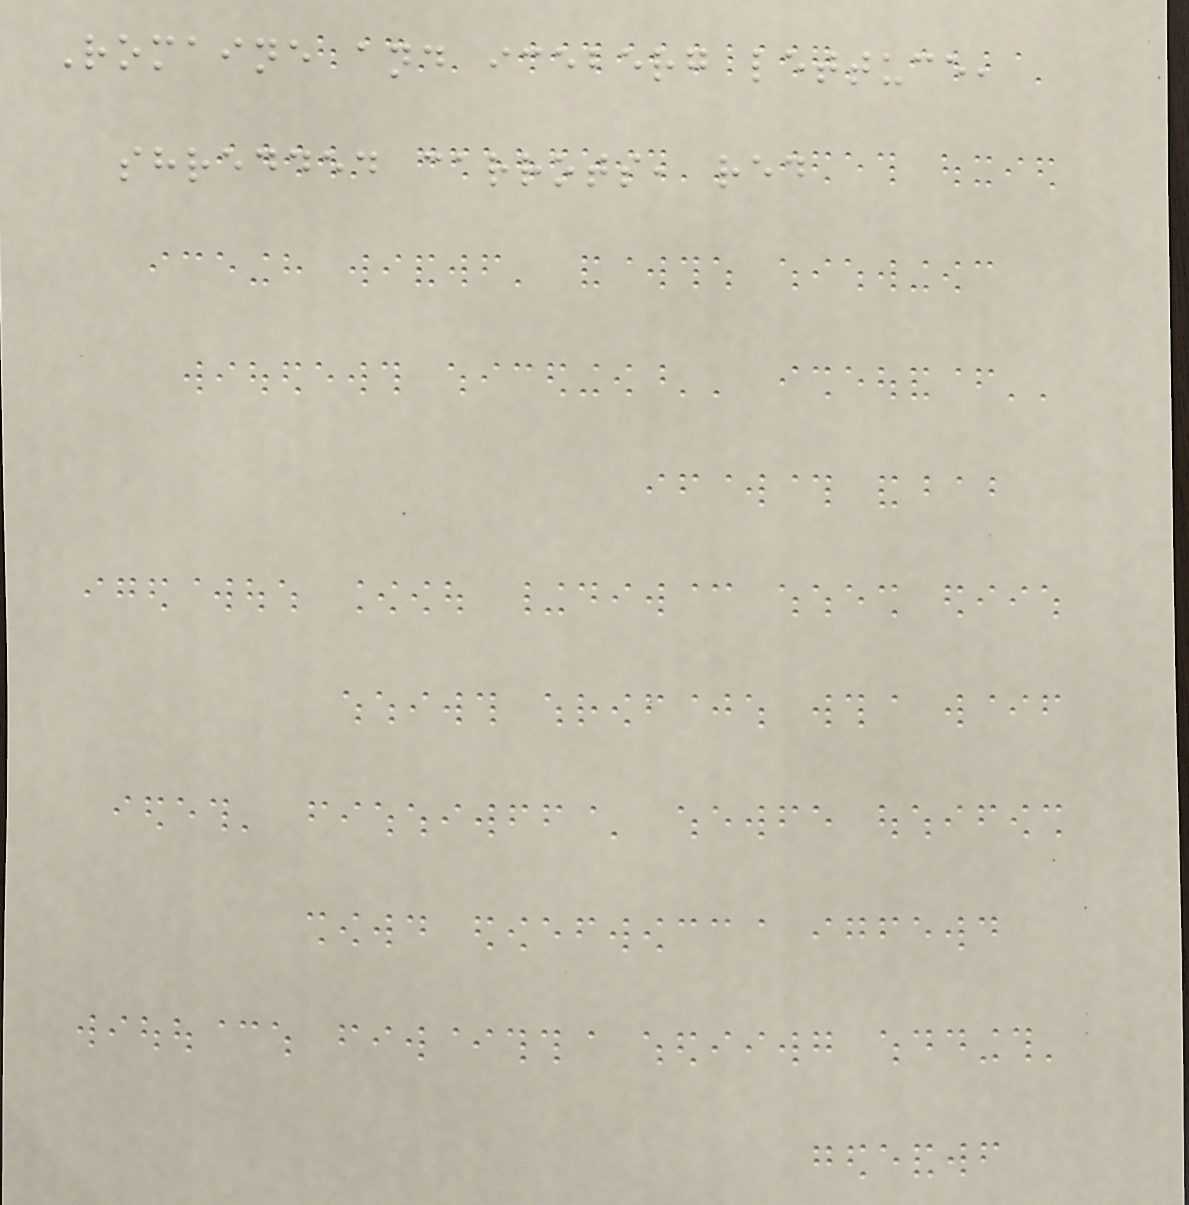Romaine and iceberg lettuce,
shredded carrots, red
